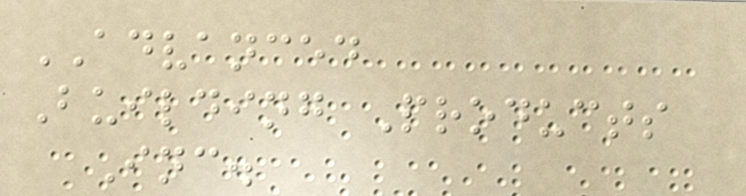ADVANCED
Building Products
Inc.
